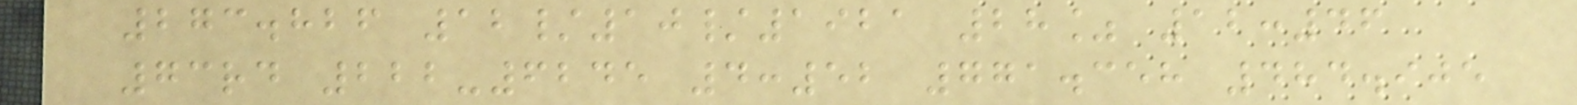273.826 12/10/1921 28% 12:46
73rd 222-6245 4:52 771.358 484.905
